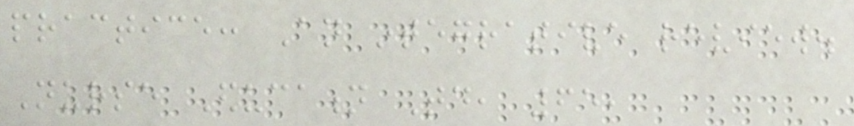practice: An integrative review.
Nurse Education Today, 65,
